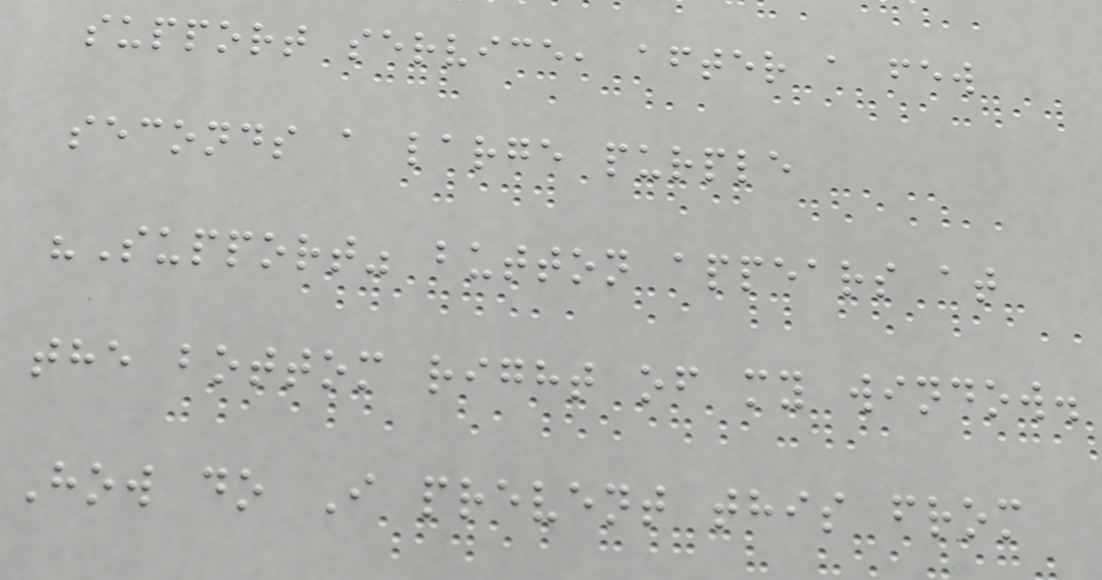support service, after a few
seconds a large purple
"Support" button appears at
the bottom right of my window.
How do I prevent this from
